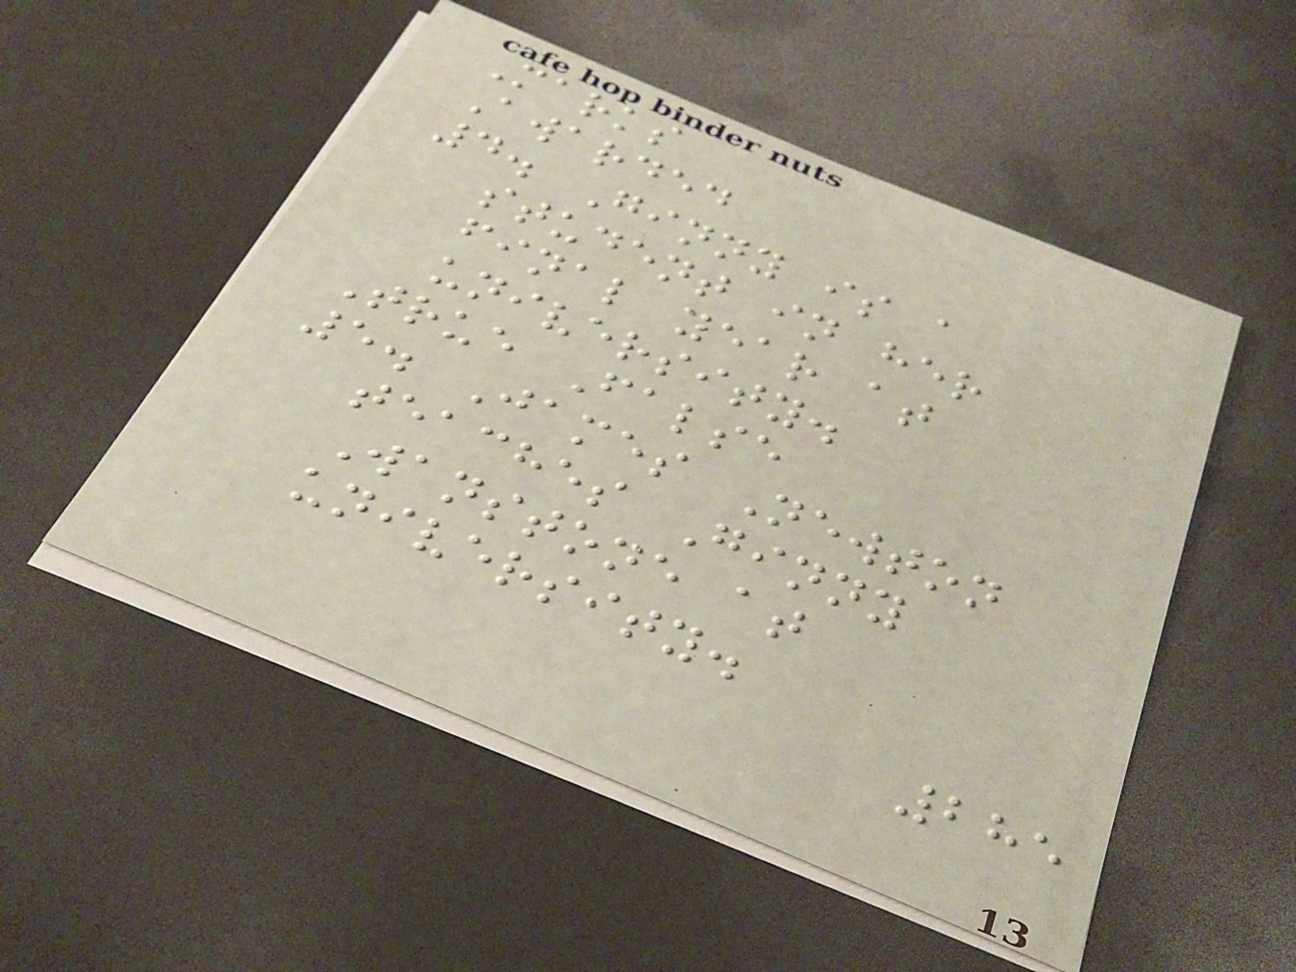Marks
Awarded
4. Ginny is a
student in her
final year at
university.
True False
5. James Newton
teaches Ginny
Wanstone at
university.
285
